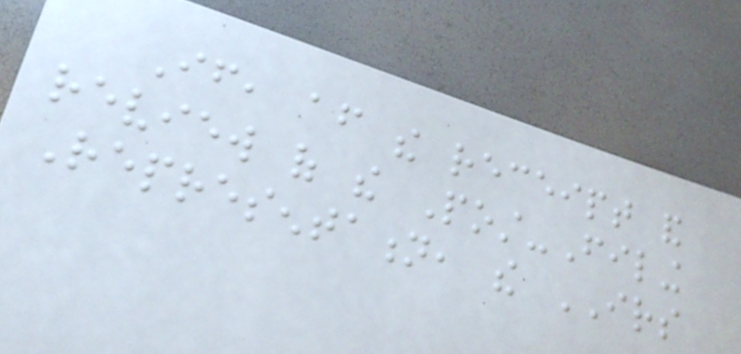If, after the receipt and
review of the Post-Filing
Representation, the IRS
